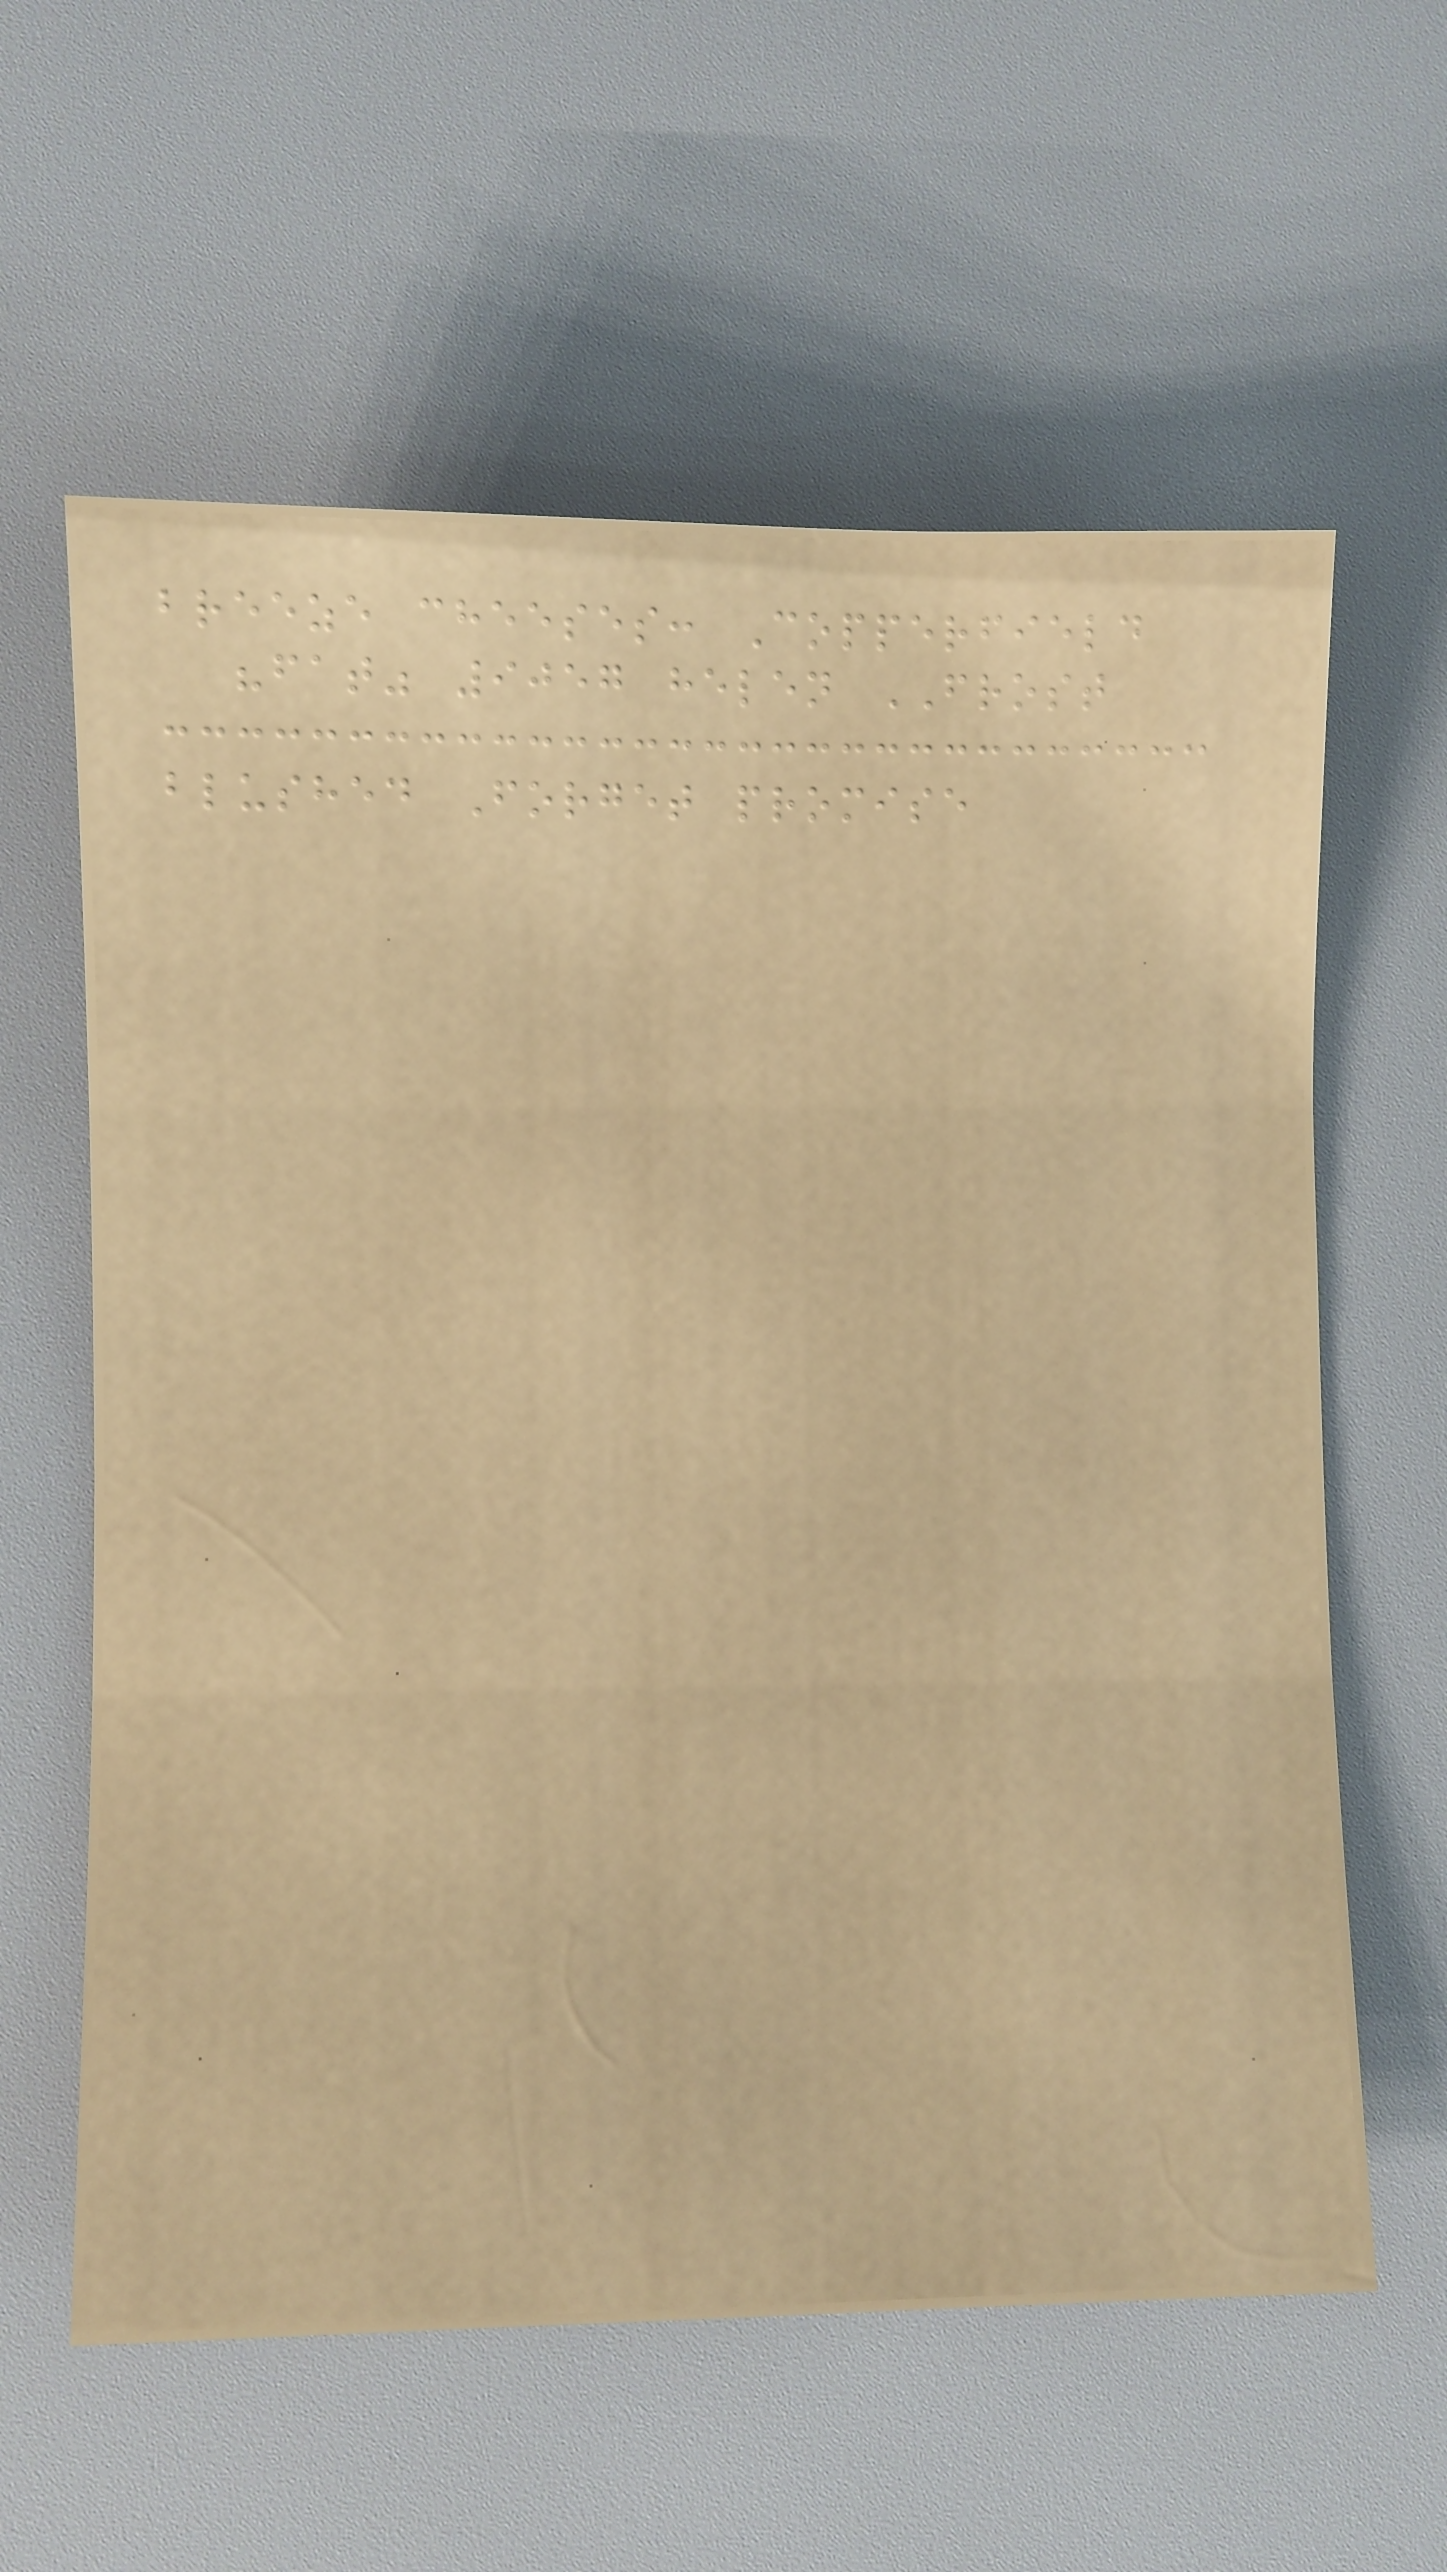breeze cheeses: Copperfield
"fat" 9057 helen FROST
blushed Forget promise
